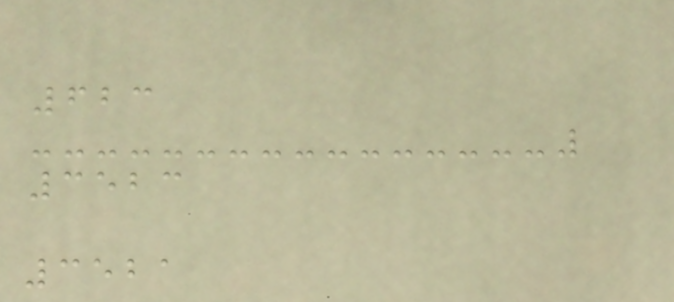623
3523
3521
